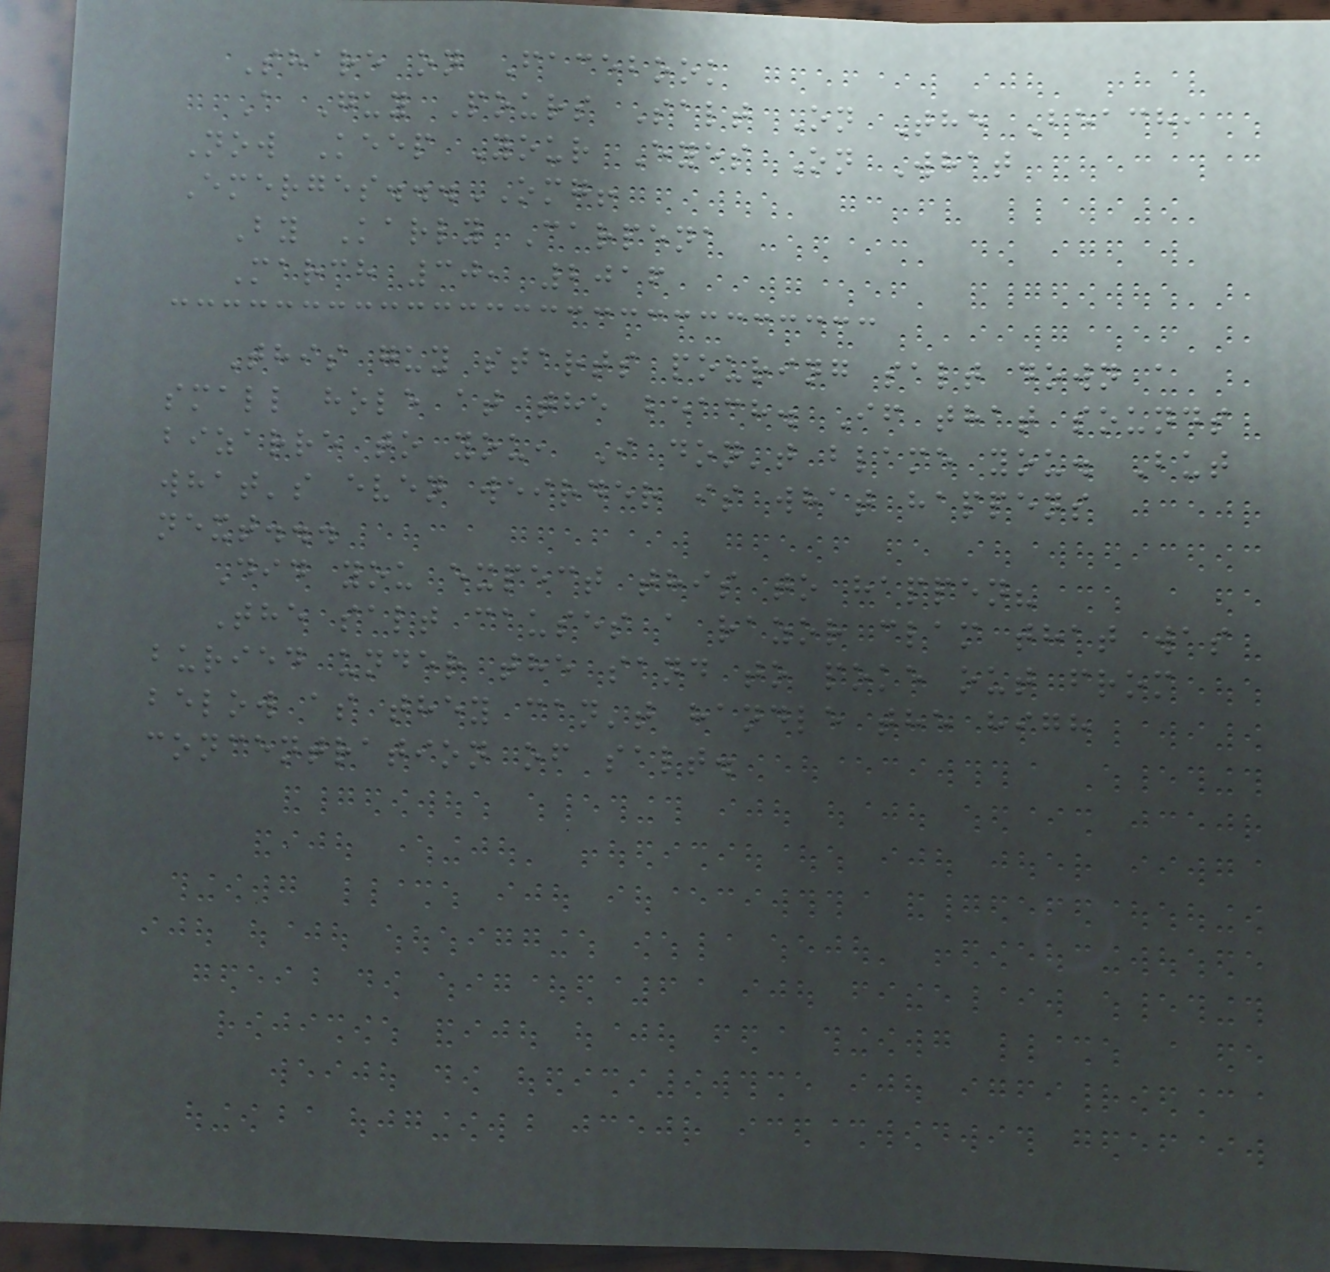Share on Facebook
A Guy Pours Salt On The Beach,
Now Keep Your Eyes On What
Emerges...OMG!
By Karly Carpena
March 30, 2016
This guy starts pouring salt down a
small hole at the beach. If that sounds
bizarre to you, I don't blame you. But
what's even weirder is what happens
next...
Did you expect this to happen?
The salt causes a razor clam that was
buried under the sand to poke out from
below as they can't handle the high
concentration of salt.
